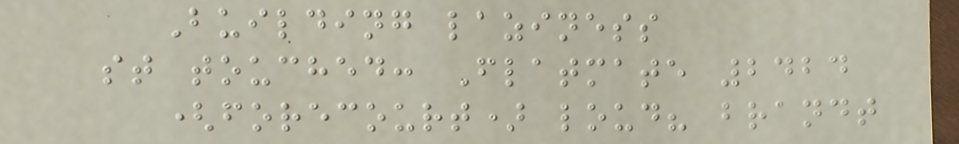Building laziness
st touched: Flatmate 2424
(forecourt) loud? brandt
